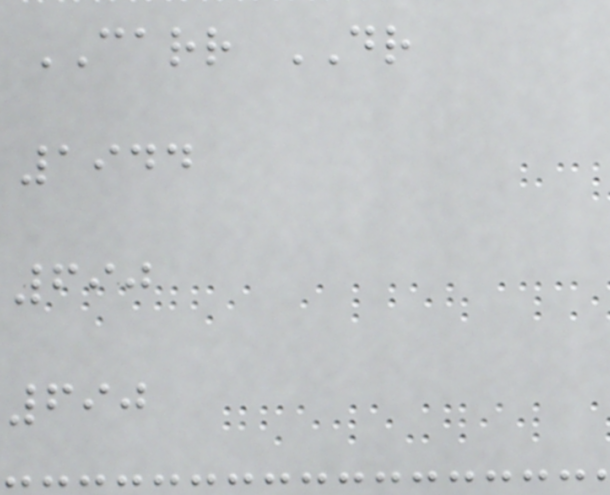CARR DR
1944
690
690
